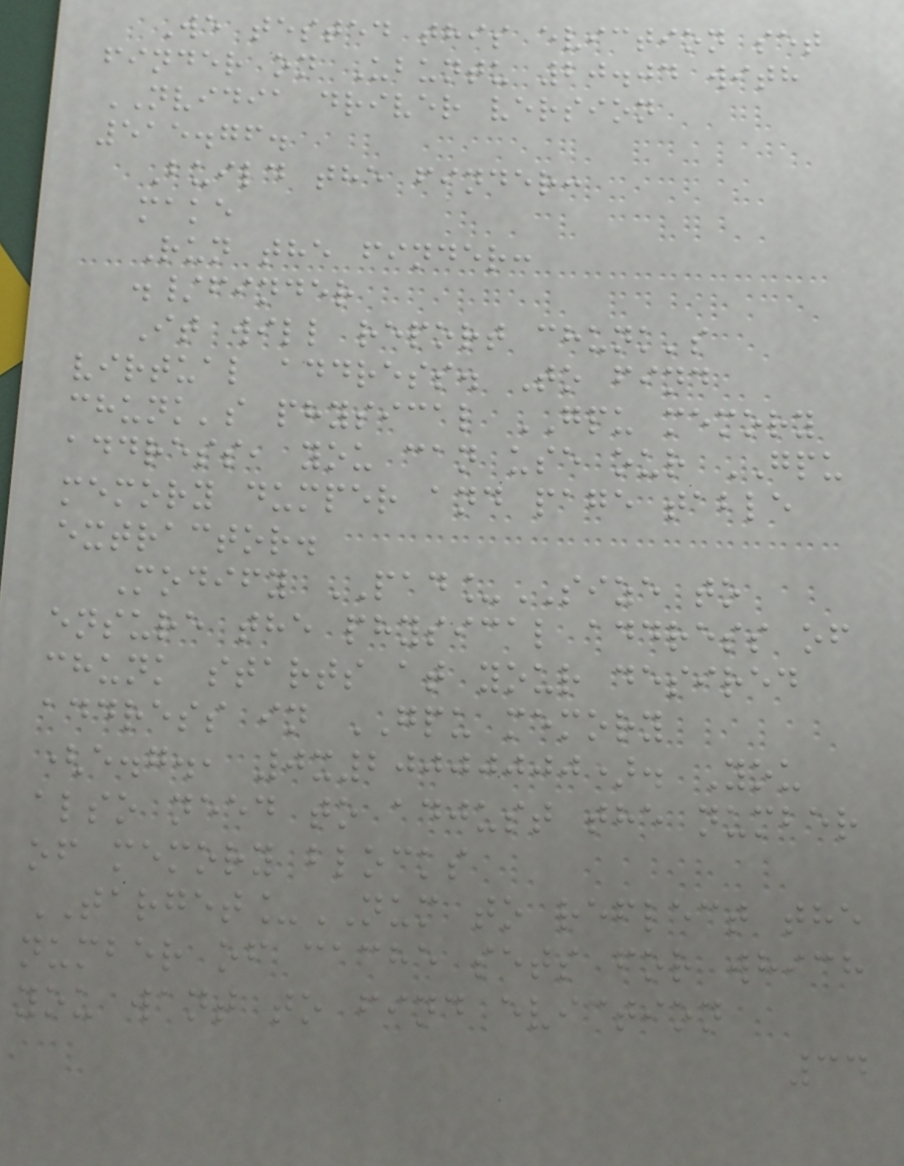We tested this eviction set
finder on Ubuntu 20.04 with
NVIDIA driver version
515.76.
Build the finder:
make
Run the finder:
./finder
It will report chunk's
virtual address. To find
chunk's physical GPU memory
address, you can use our GPU
memory dumper and page table
extractor.
Modify PAD_SIZE to
ensure the physical address of
chunk starts at your desired
address in GPU memory
(e.g., 0x20000000). You
also need to adjust the number
of memory blocks
TARGET_NUM to reflect the
number of cache sets for which
you want to find eviction
34
